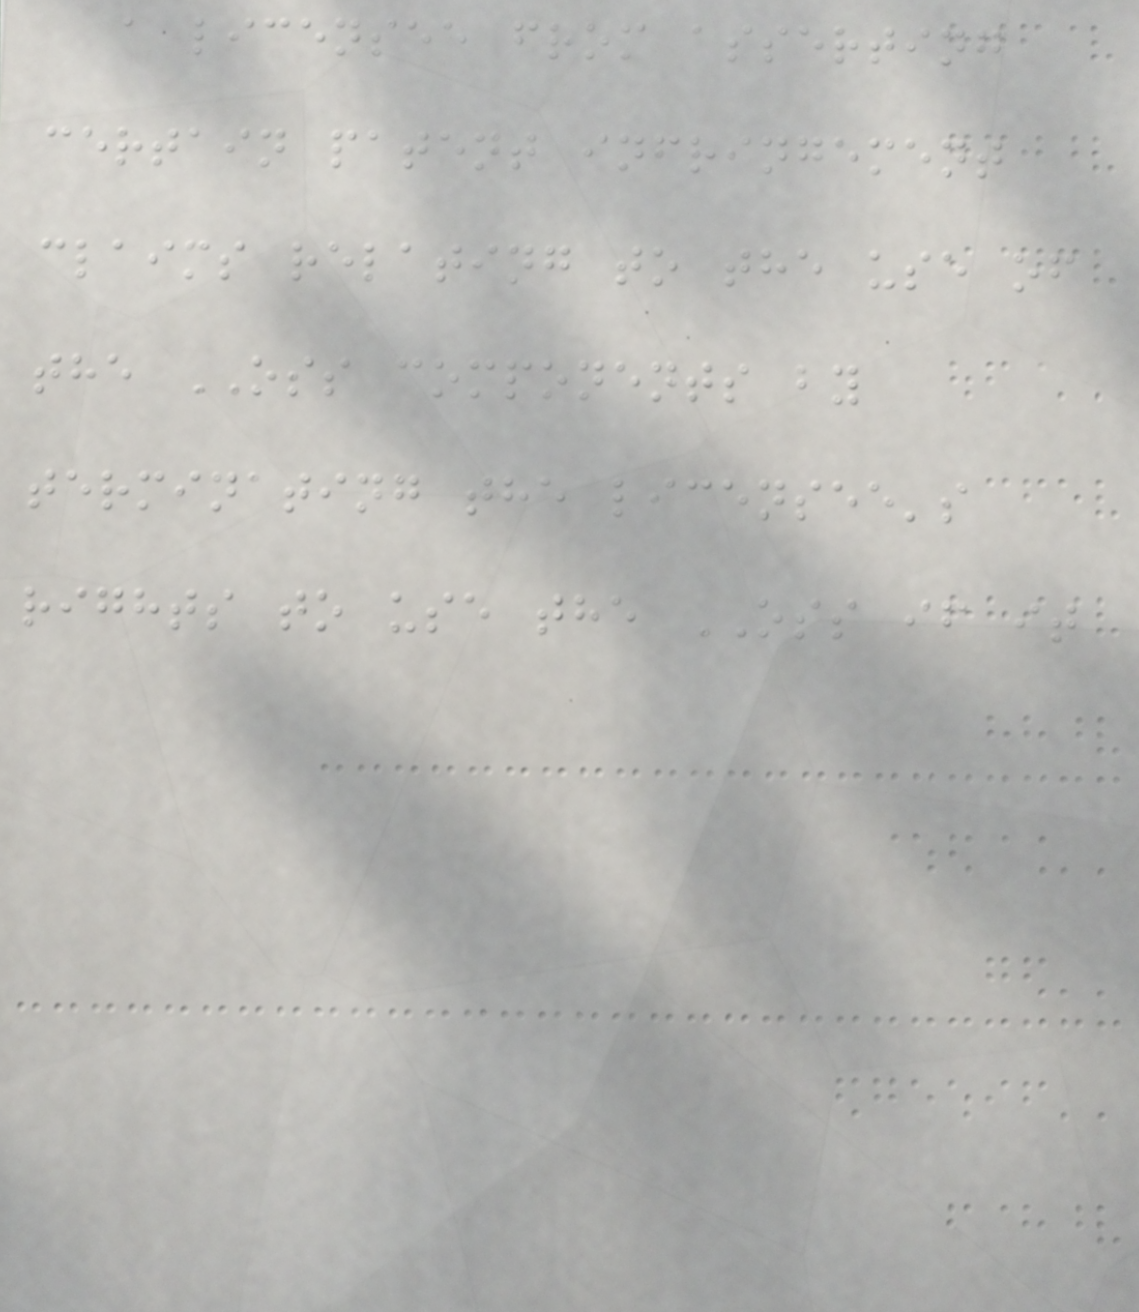a licensee from asserting
certain patent infringement
claims relating to the use of
the OSS components by
terminating the licensee's
rights to use the OSS if it
